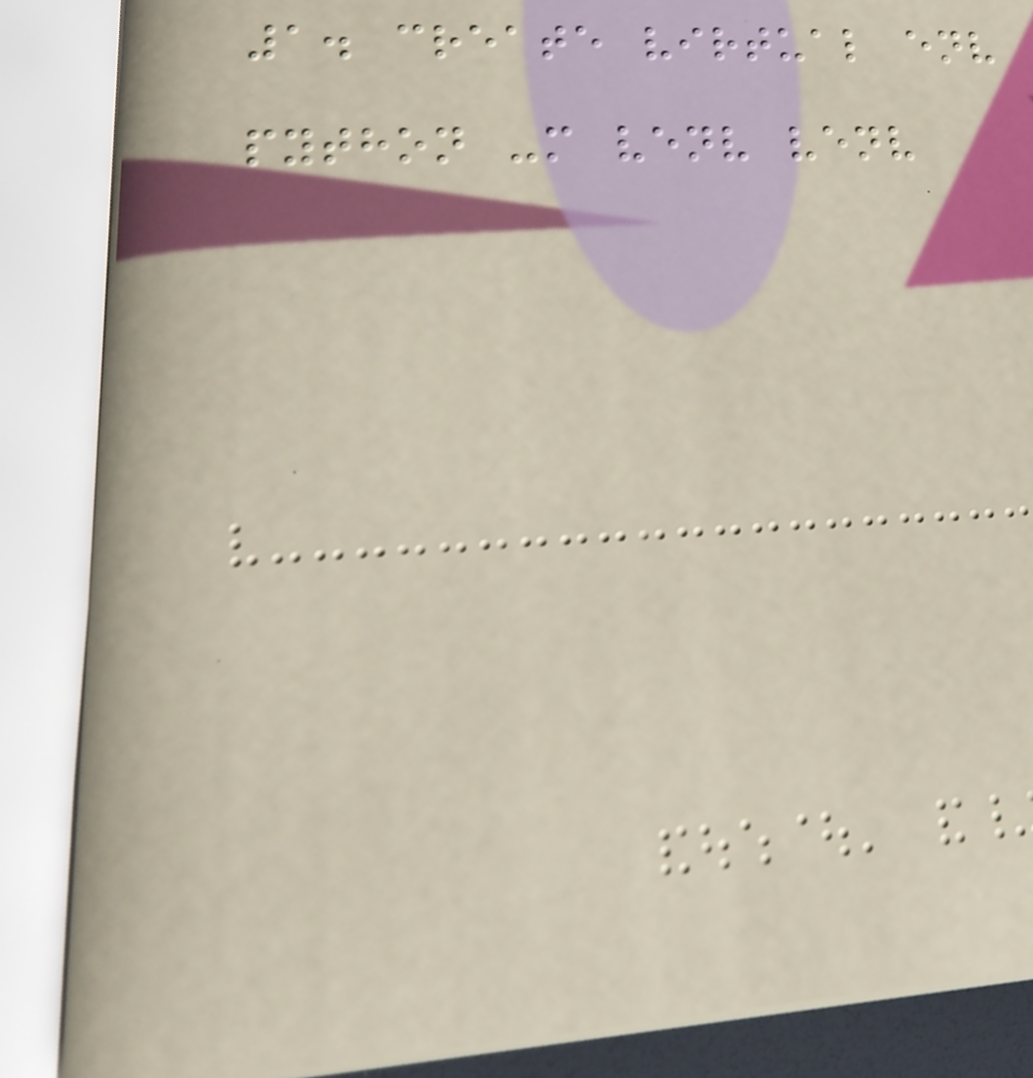1. create virtual env
python -m venv venv
